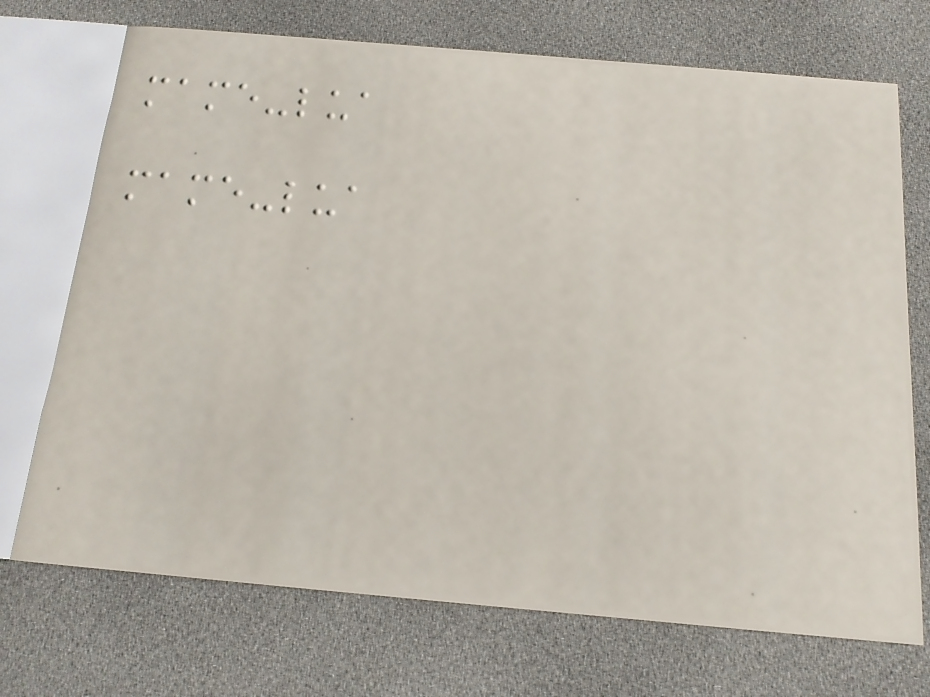mame-lua
mame-lua
